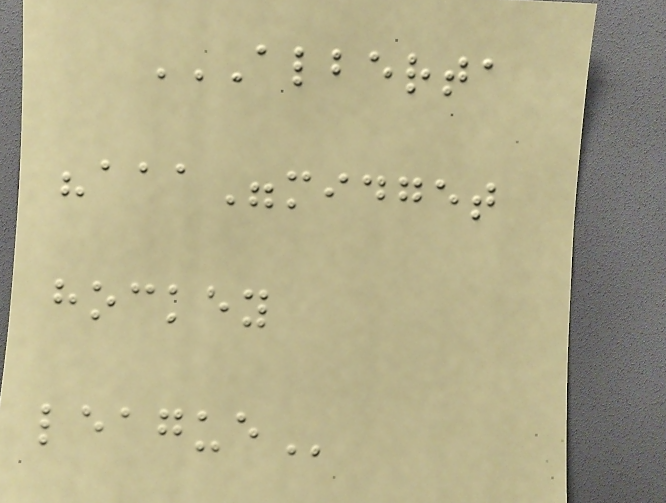ALBERTA
"AAA"MIDGET
HOCKEY
LEAGUE
